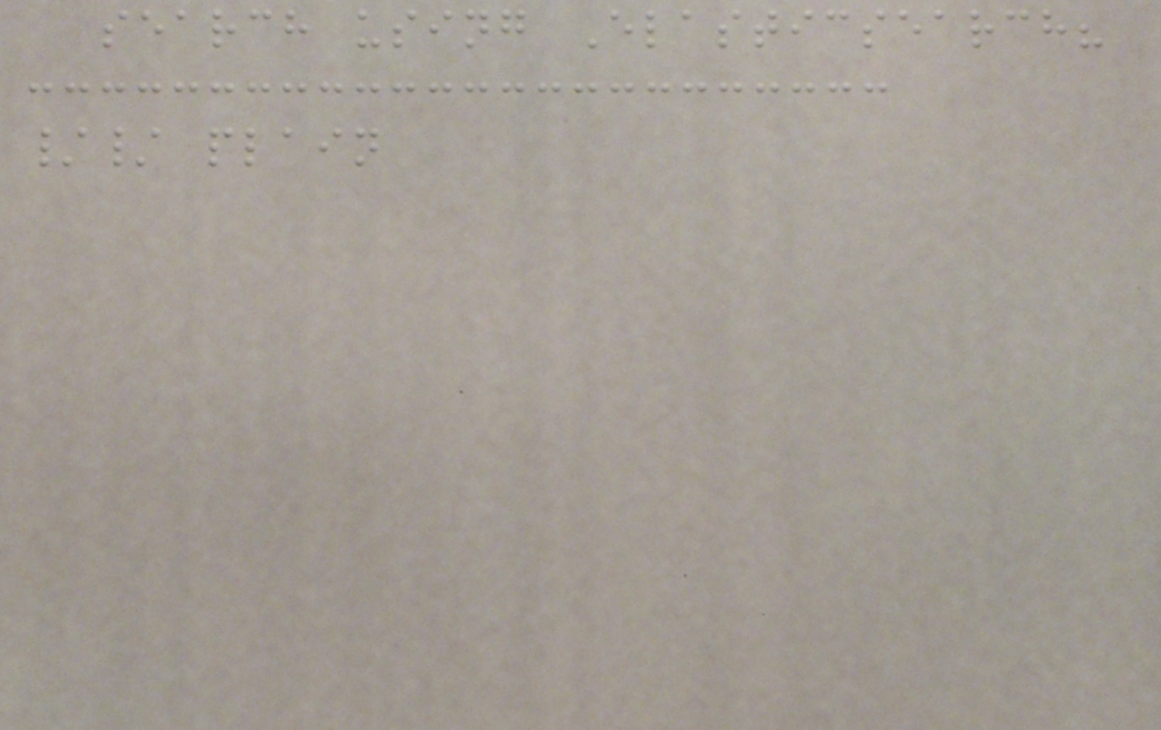search using Elasticsearch?
// plain
